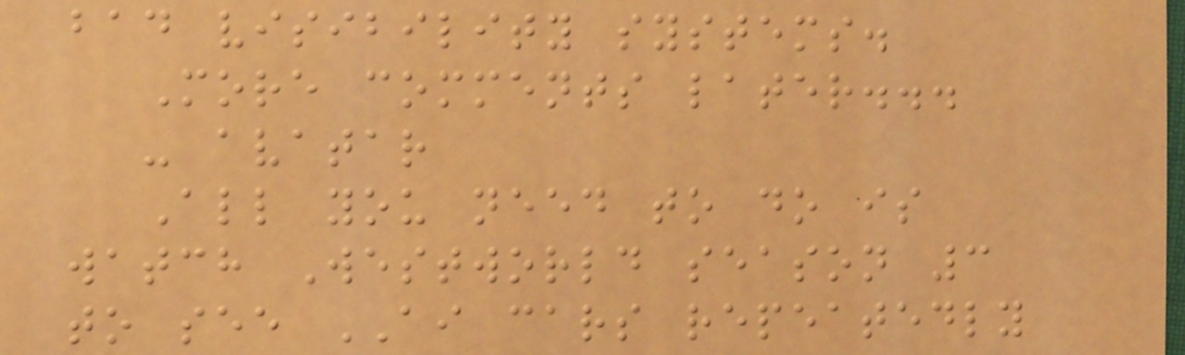bad visibility systems.
More comments later...
- avatar
All you need to do is
watch Westworld season 3
to see AI cars repeatedly
